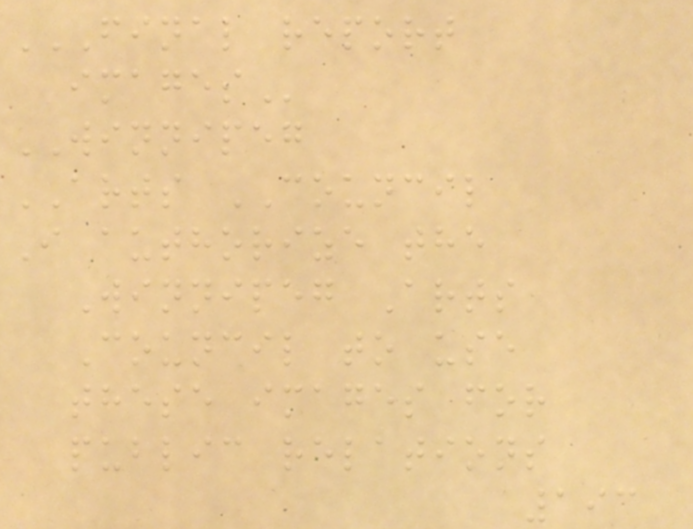FINAL REPORT
IMAGES
WINNIPEG
ARTS COUNCIL
I authorize the
Winnipeg Arts
Council to use
these images for
public relations
193
